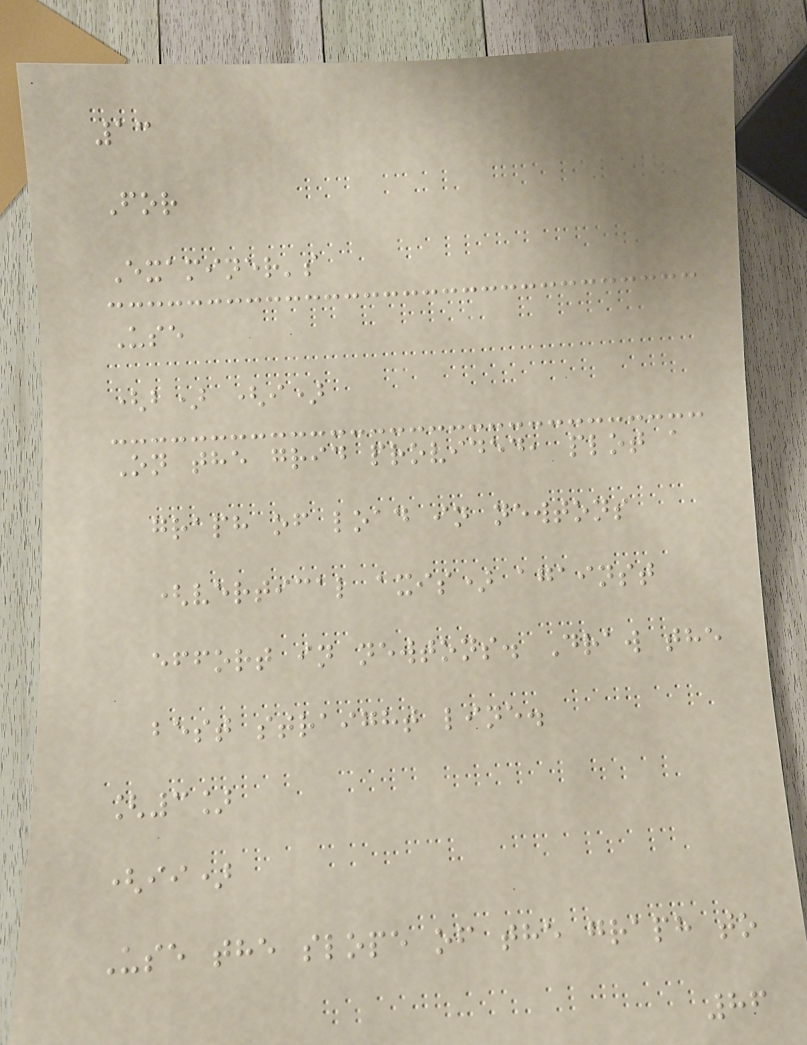13
For
Examiner's
Use
(b) (i)
On the grid provided, plot a
graph of load in newtons
(vertical axis) against
effort in newtons. Draw the
best straight line.
[3]
(ii)
Use the slope of the graph to
86
